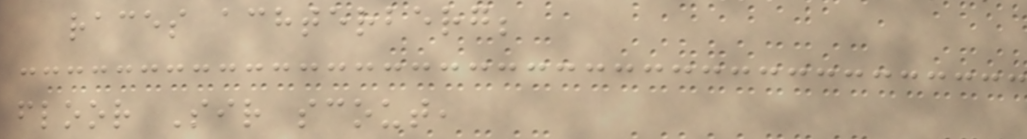races achterberg;
floor Sir scout,
